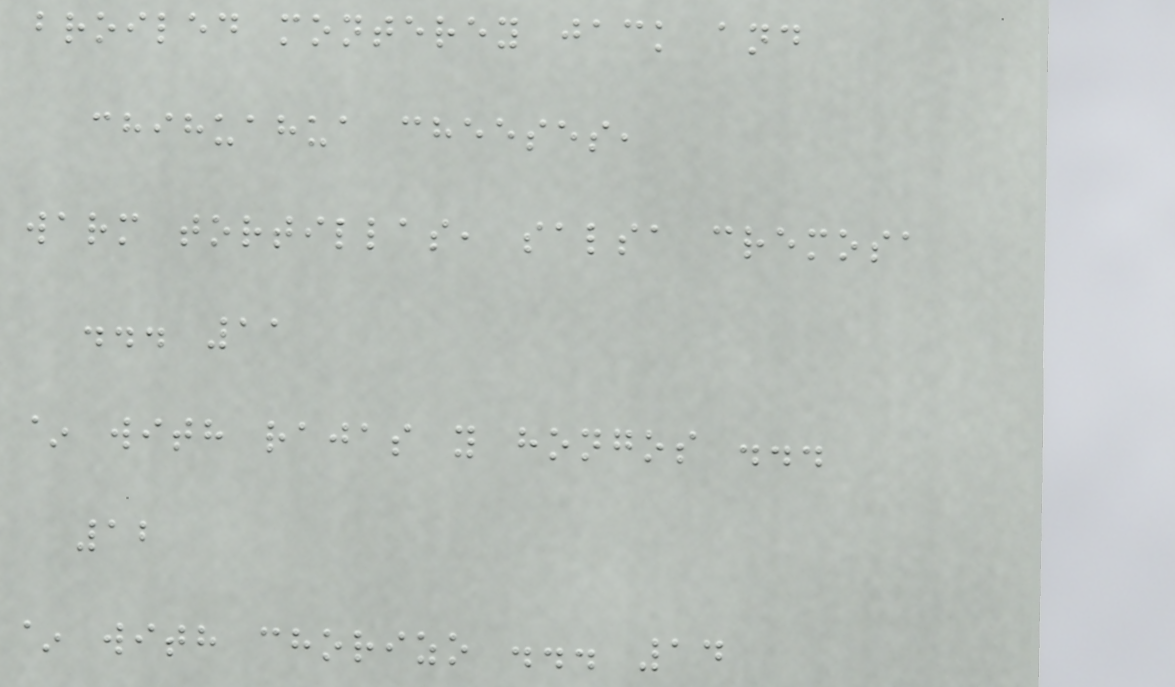broiled monterey jack and
chihuahua cheeses,
warm tortillas, salsa cremosa
... 11
~ with rajas y hongos ...
12
~ with chorizo ... 14
